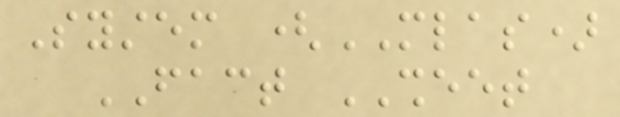System (MLAS)
FACT SHEET
